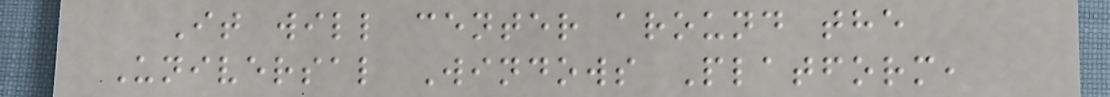It will center around the
Universal Windows Platform,
